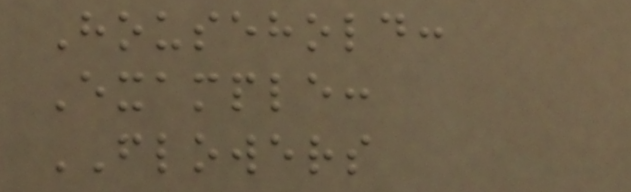Household:
Example:
FLOWERS
